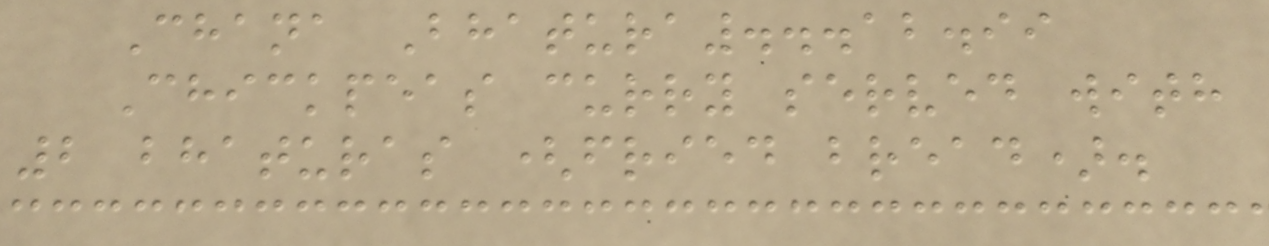Chana Bhatura...12.99
Chickpeas curry served with
2 bhaturas (fried bread).
